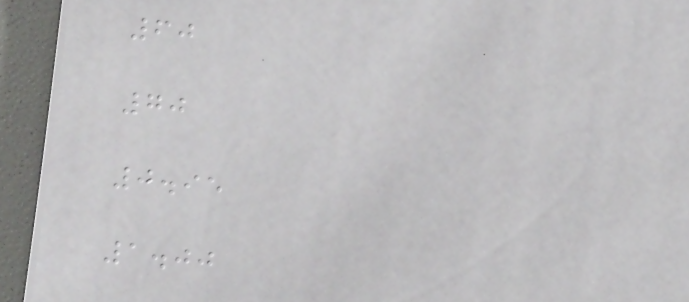60
70
0.95
1.00
